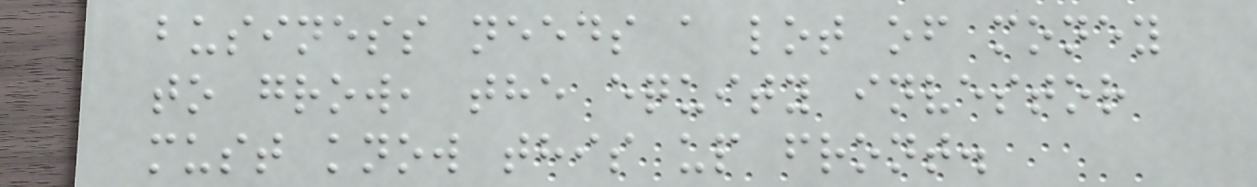business needs a lot of money
to grow, the equity investor
must know this up front.
